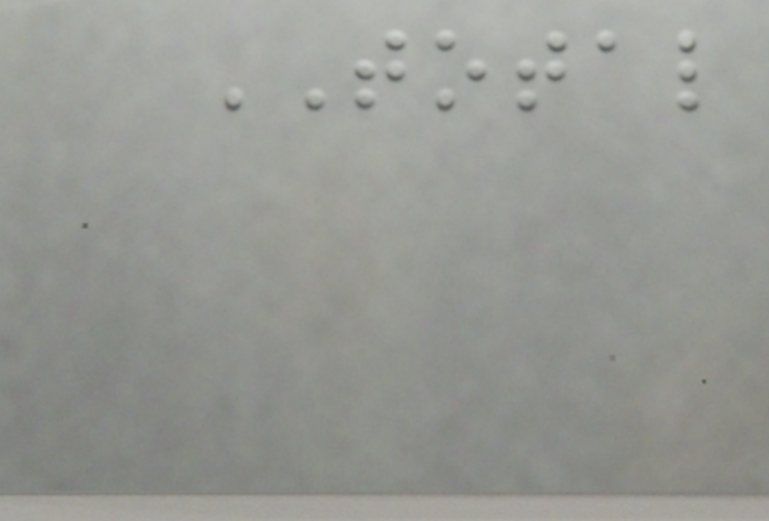TOTAL
